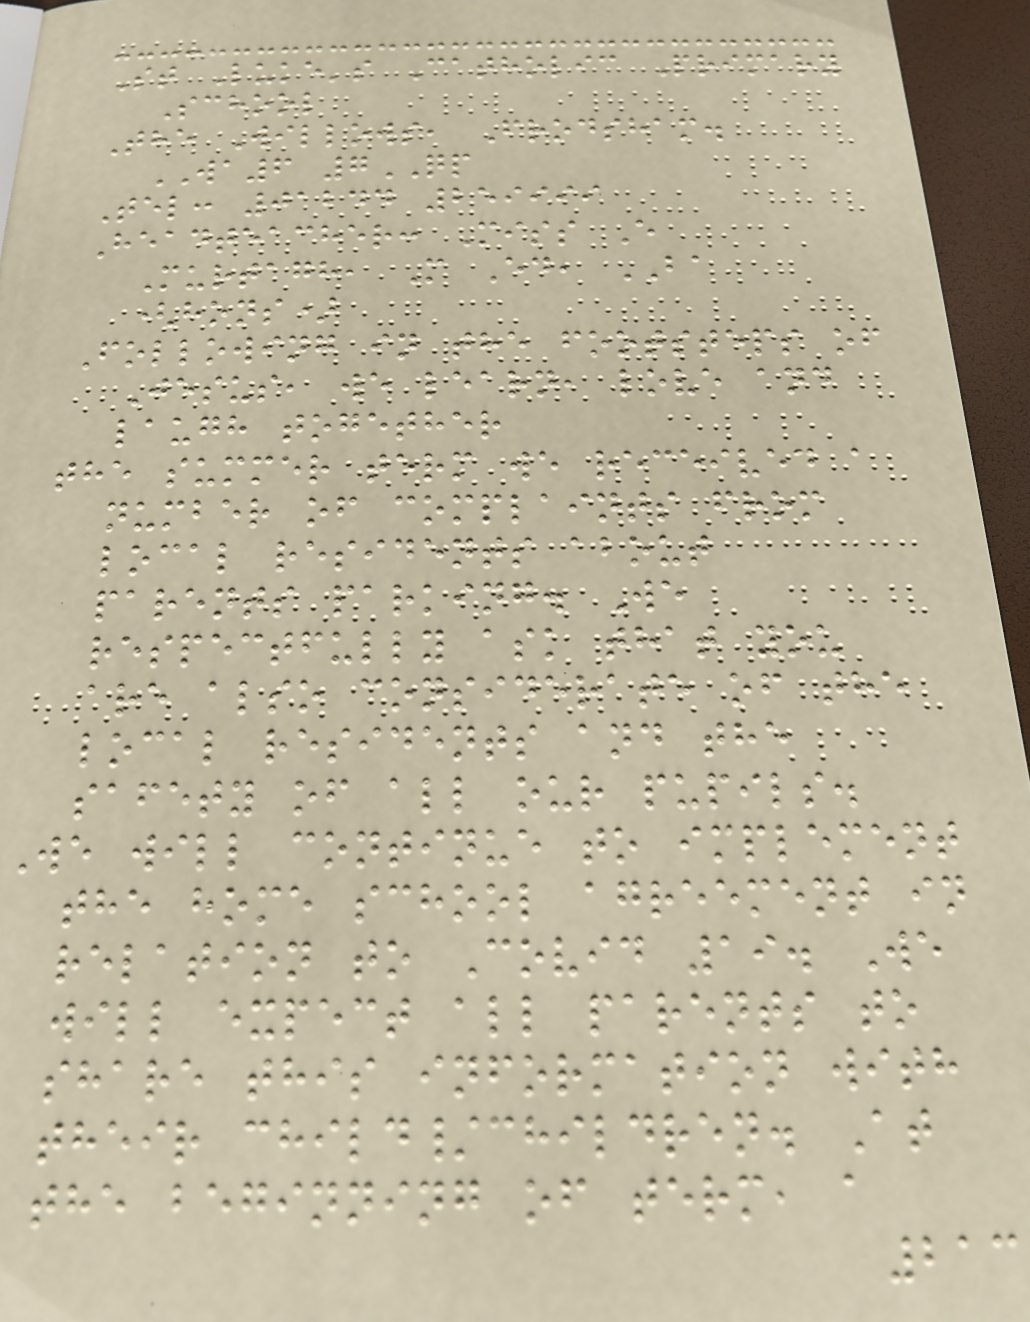St Luke's Catholic Primary
School
The Willows, Frodsham.
WA6 7QP
Tel: 01244 259999
Headteacher: Miss E
Murtagh, M Ed, BA
(hons)
Following in the footsteps of
Jesus, we learn, love and
laugh together
the summer term we received a
number of complaints from
local residents about
parents parking. We
respectfully ask that you
are also considerate of the
local residents and the
safety of all our pupils.
We will continue to implement
the home school agreement in
relation to Covid 19. We
will expect all parents to
share this information with
their child/children. At
the beginning of term, a
213
